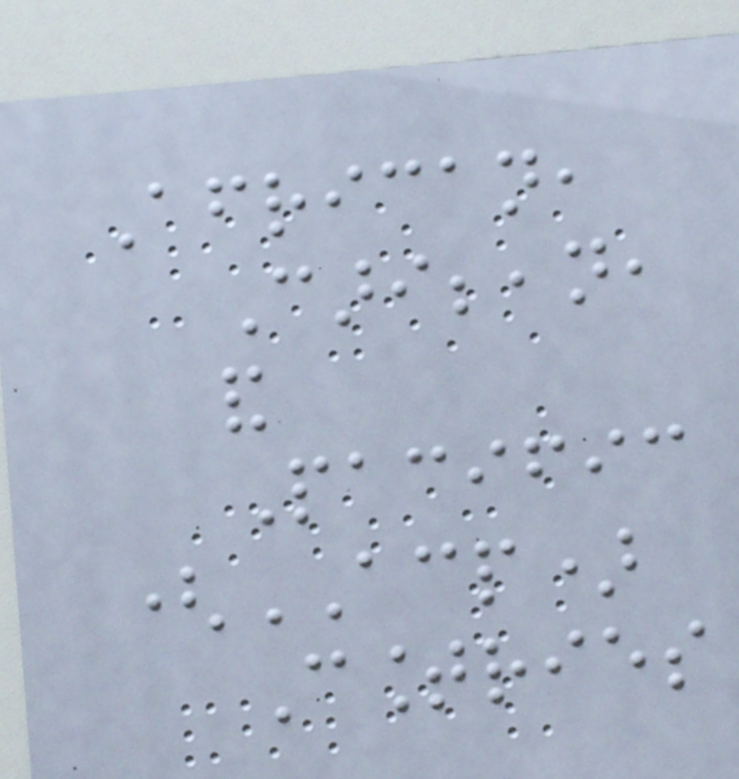African,
Caribbean,
and
Pacific
(ACP)
Countries
